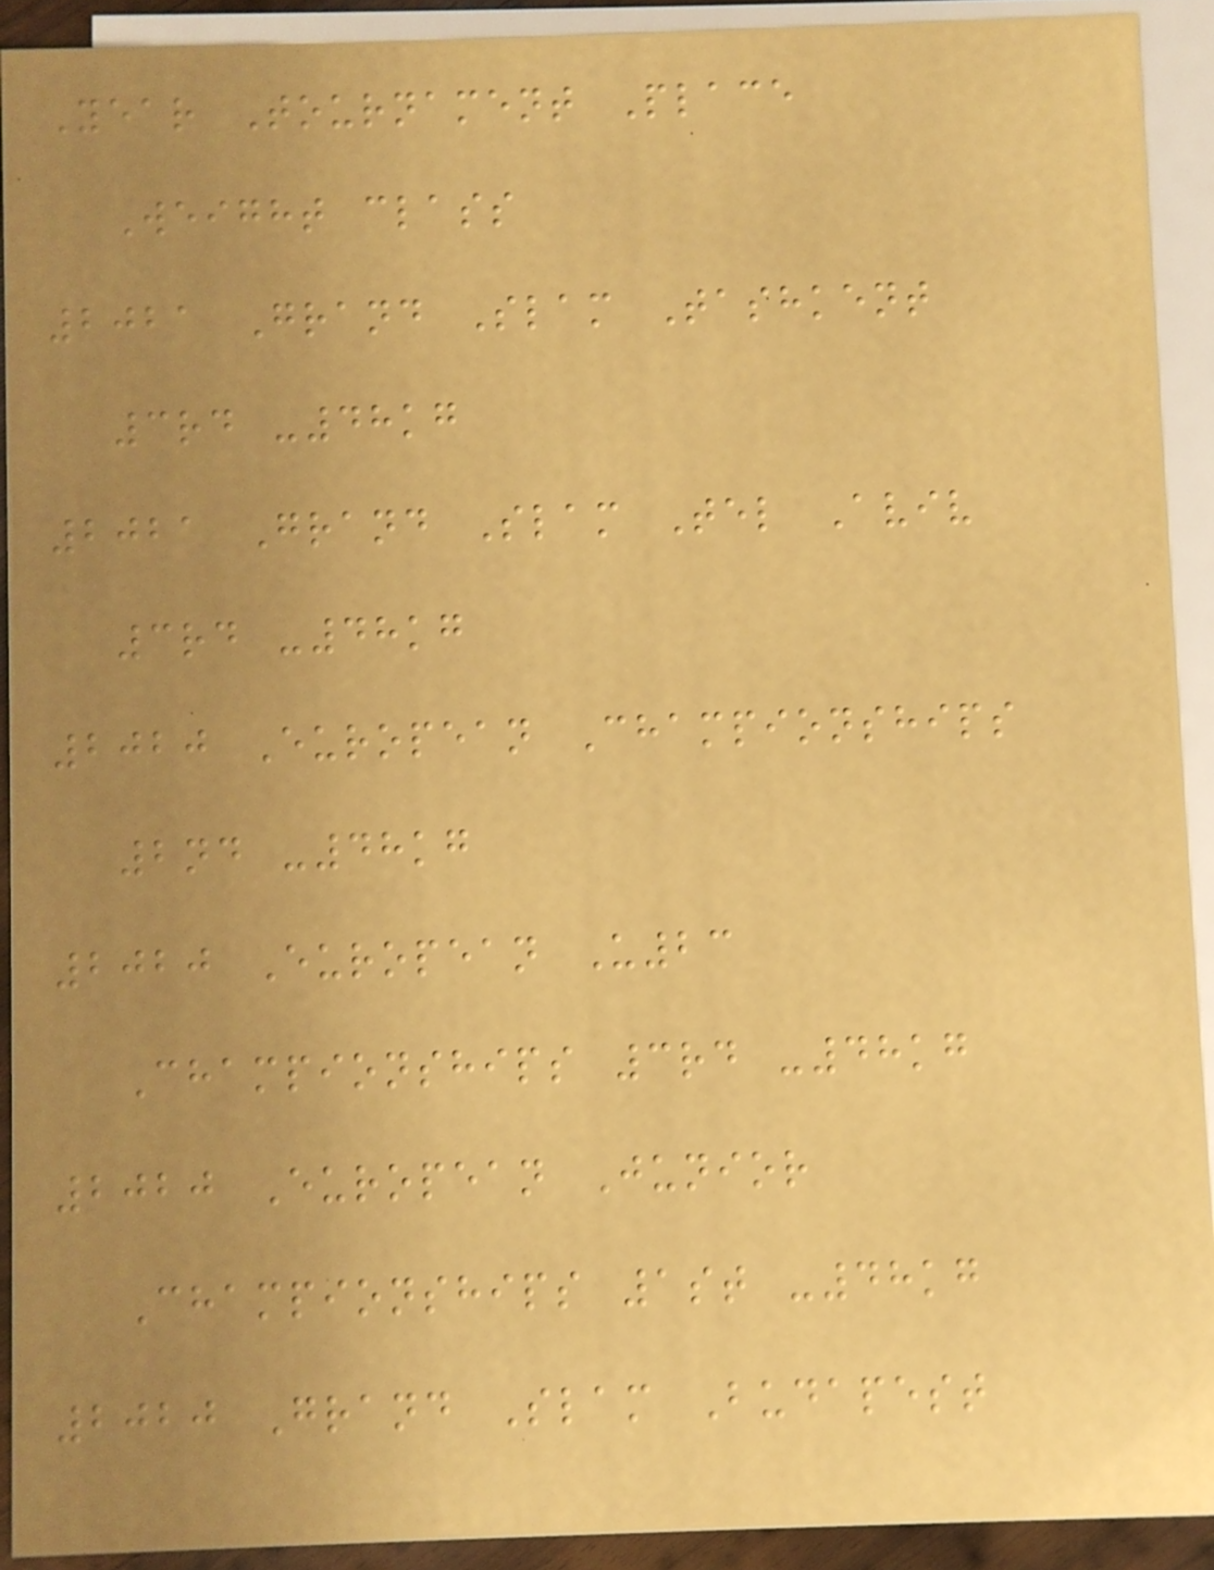Year Tournament Place
Weight class
2021 Grand Slam Tashkent
3rd -48kg
2021 Grand Slam Tel Aviv
3rd -48kg
2020 European Championships
2nd -48kg
2020 European U23
Championships 3rd -48kg
2020 European Junior
Championships 1st -48kg
2020 Grand Slam Budapest
